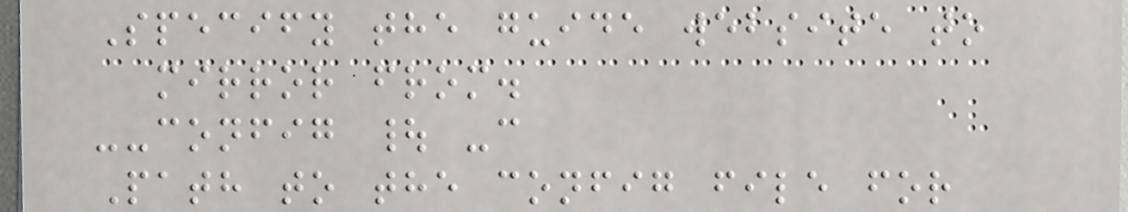Specify the guide website to
mirror from.
--config | -c
Path to the config file for
